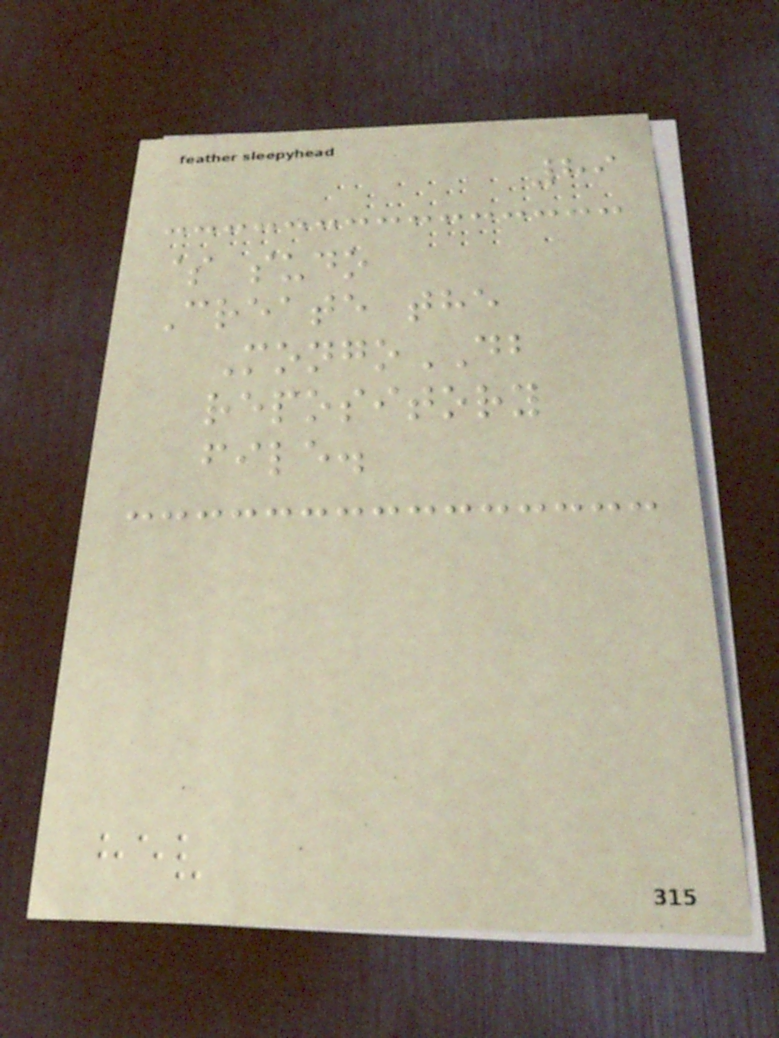89
$ sudo
Create the
MongoDB
repository
file.
